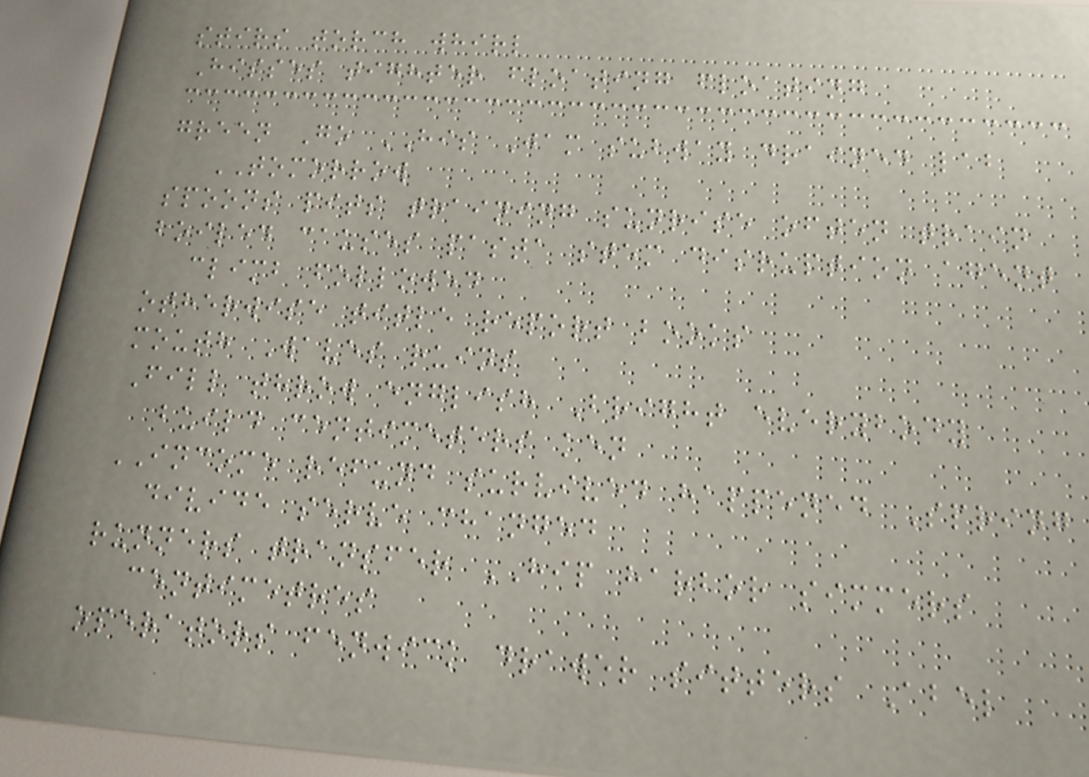stirs torch whirl
Hisses tighter floating floating
green Go HIS Jam subway drained lab
TOMORROW
spoons pits training sunrise often train
boiled causes pasta stem disruption agent
climb followed
otherwise title report books
mouth Waves ruins
Fill throw english Bright everybody
build centimeters ken
INCOME refund survived happened Spring
divide serve changed
runners transfer HIP harbor simmers
centimetres
operators fenwick drawer sitters Abel
